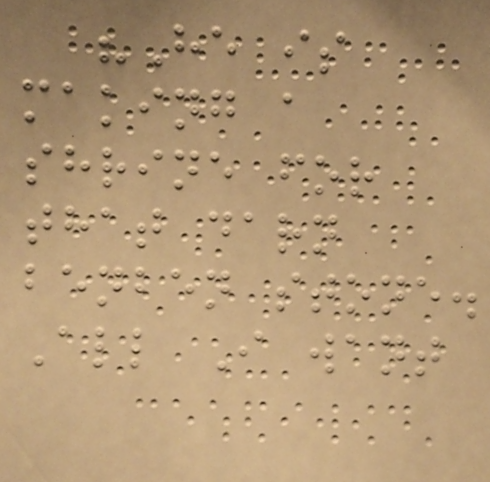"He is
making a
shrine for
that darn
benben stone.
All I want
